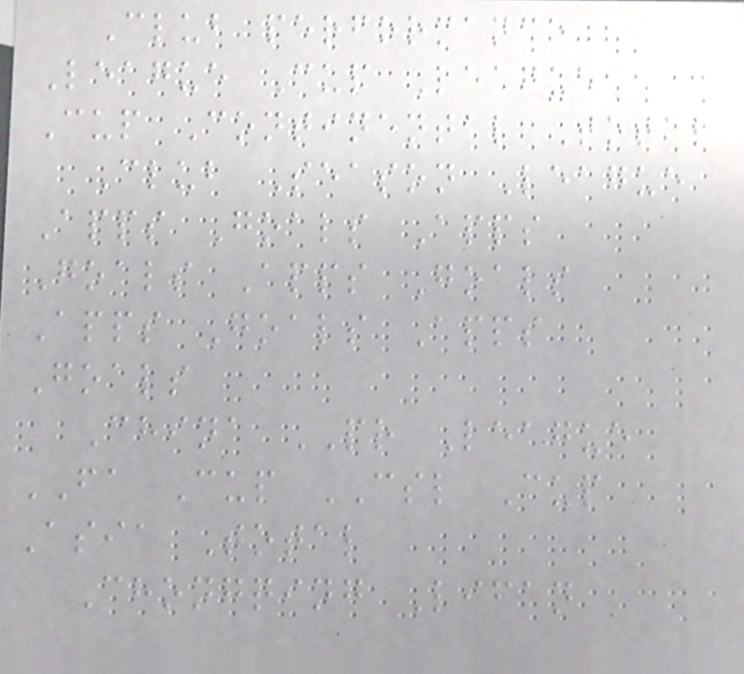Club performance
League Cup League
Cup Continental Total
Club Season League
Apps Goals Apps
Goals Apps Goals
Apps Goals Apps
Goals
China PR League
FA Cup CSL Cup
Asia Total
Chongqing Lifan
